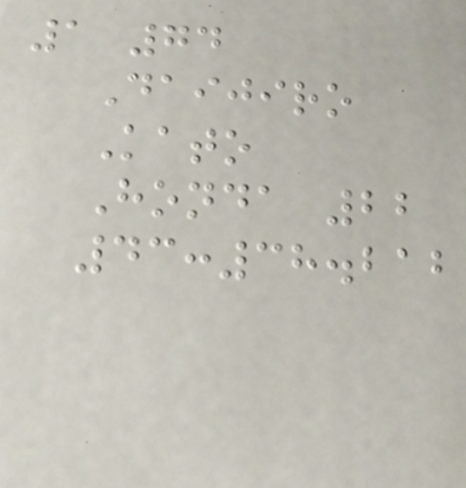1 74
Daijiro
Kato
Honda 22
43:38.212
